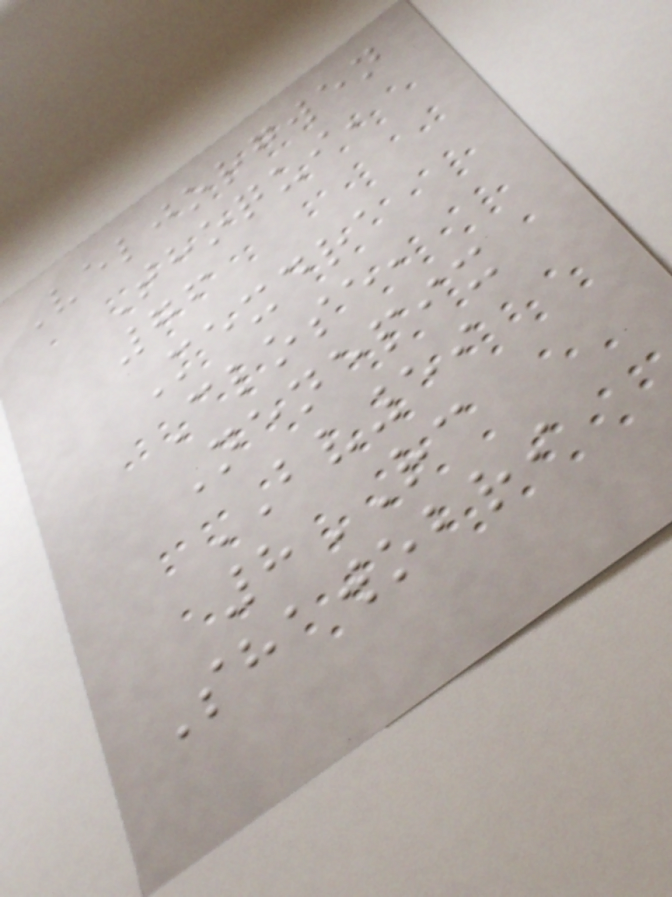Veljorgwen
Thoqui,
76
Mexdra
Close,
Nenepix
BV59
8RC
Shawobri
